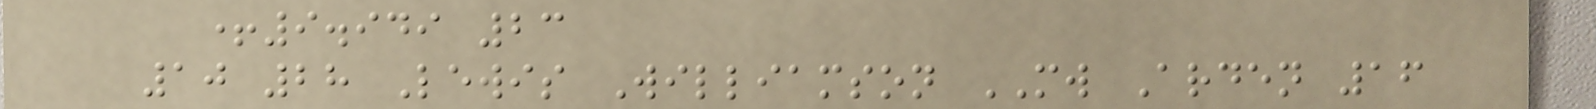+9.949 23
10 28 Lewis Williamson MW Arden 16
